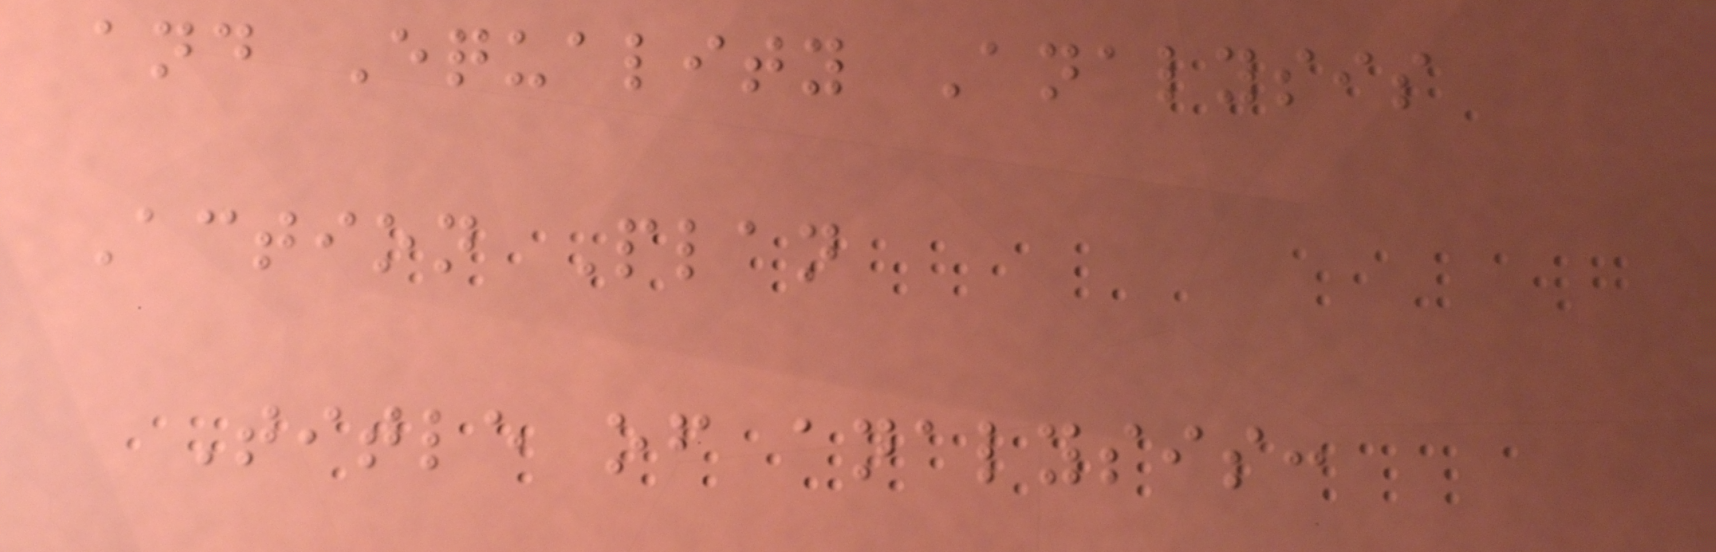and Equality Analysis
Action Plan
Title of analysis:
